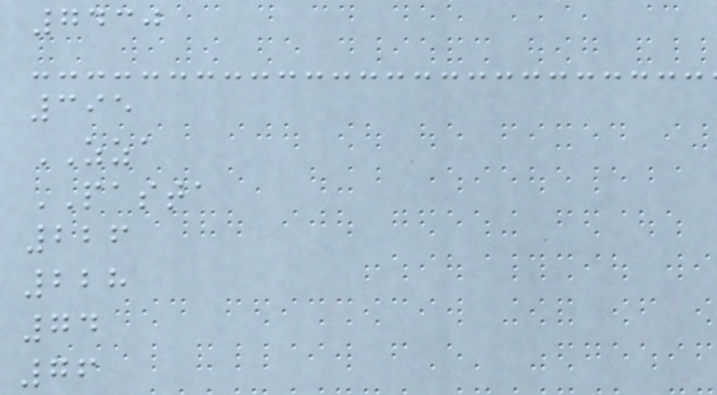7430
395
ZZA
PASTA
226
228
74
76
